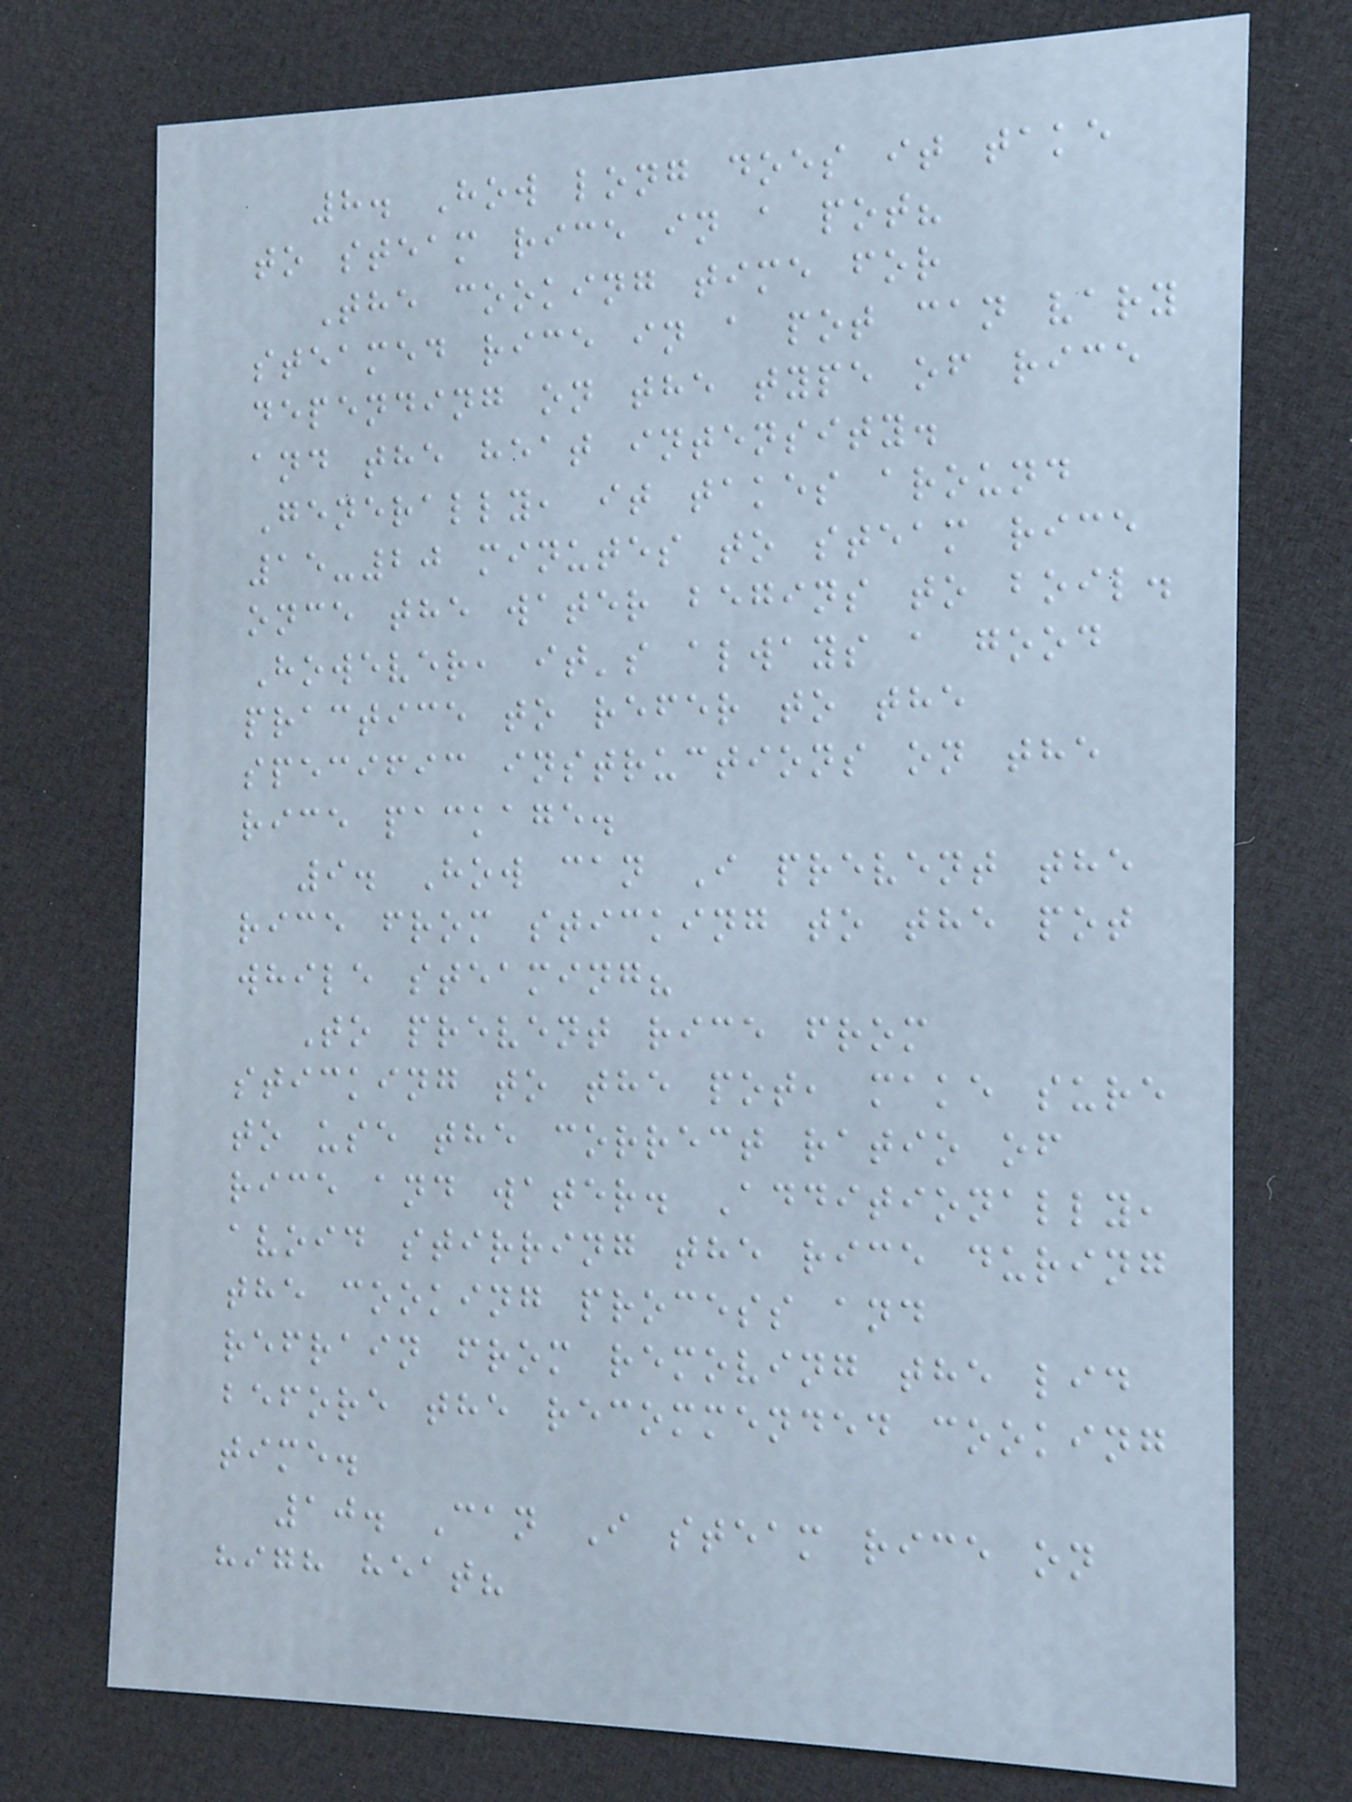8. How long does it take
to steam rice in a pot?
The cooking time for
steamed rice in a pot can vary
depending on the type of rice
and the heat intensity.
Generally, it takes around
15-20 minutes to steam rice
once the water begins to boil.
However, it's always a good
practice to refer to the
specific instructions on the
rice package.
9. How can I prevent the
rice from sticking to the pot
while steaming?
To prevent rice from
sticking to the pot, make sure
to use the correct ratio of
rice and water. Additionally,
avoid stirring the rice during
the cooking process and
refrain from removing the lid
before the recommended cooking
time.
10. Can I steam rice on
high heat?
